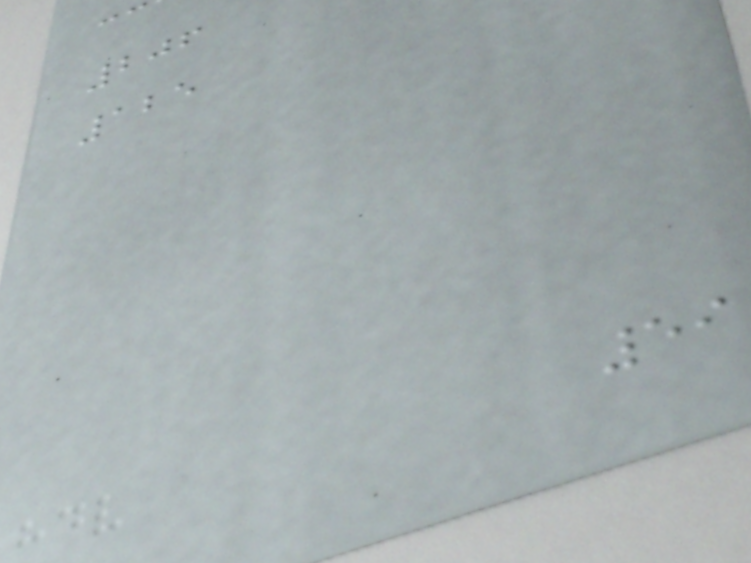206
125
59
